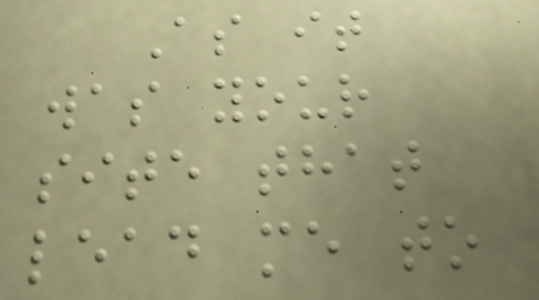As it
was your
site that
lead me to
